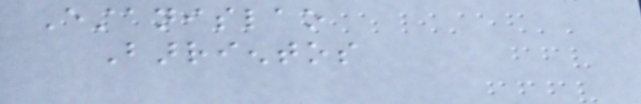Estanislao
Barrientos
